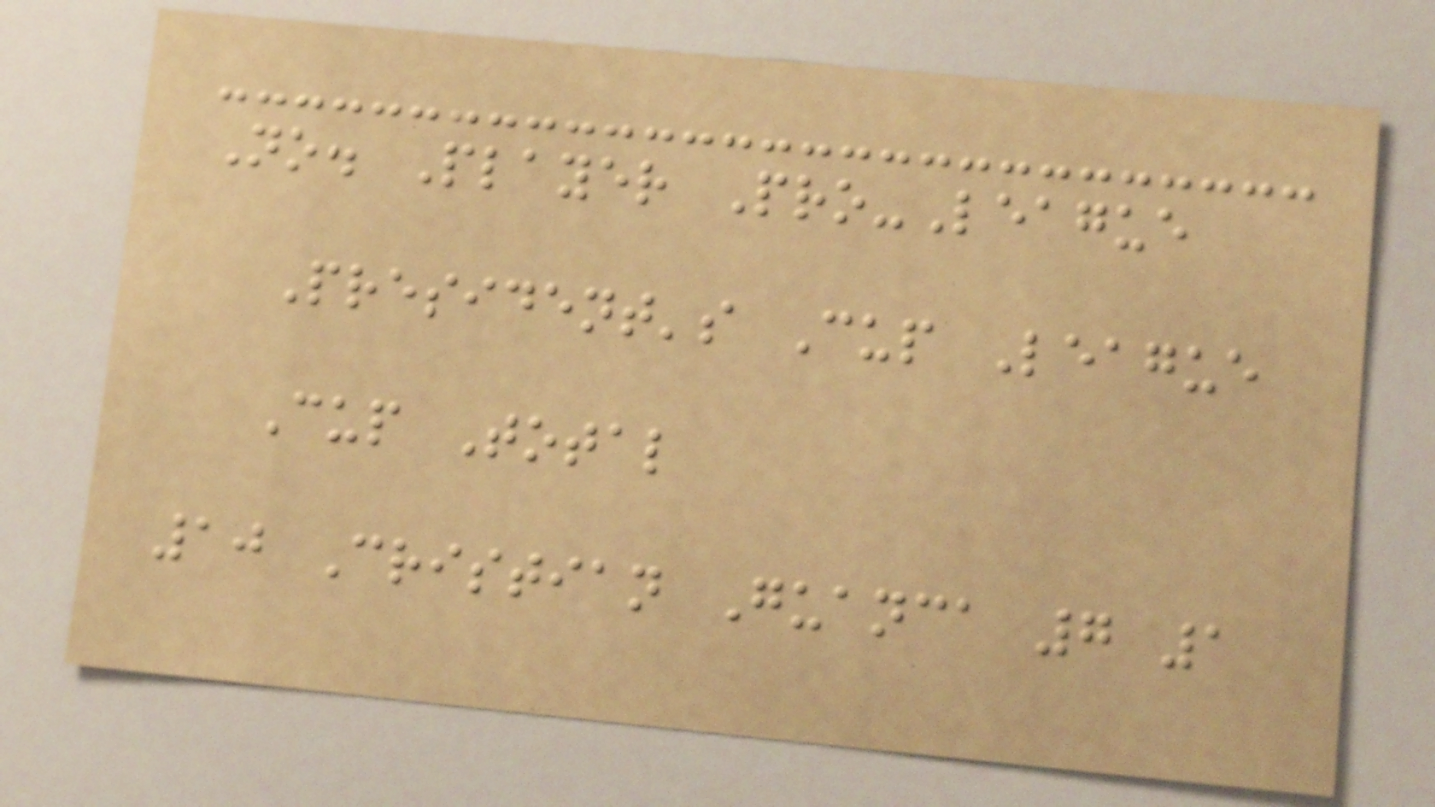No. Player Pro-League
President's Cup League
Cup Total
10 Cristian Guanca 7 1
